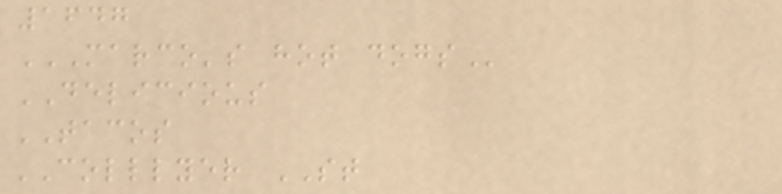1647
MARCO'S HOT DOGS
DELICIOUS
TACOS
COLLLYER ST
